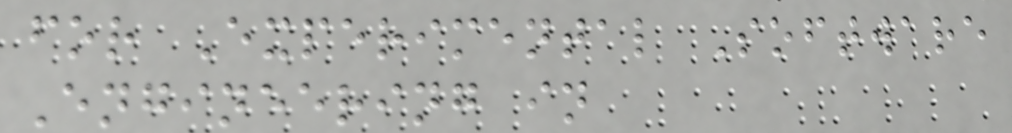for Experimental Software
Engineering in
